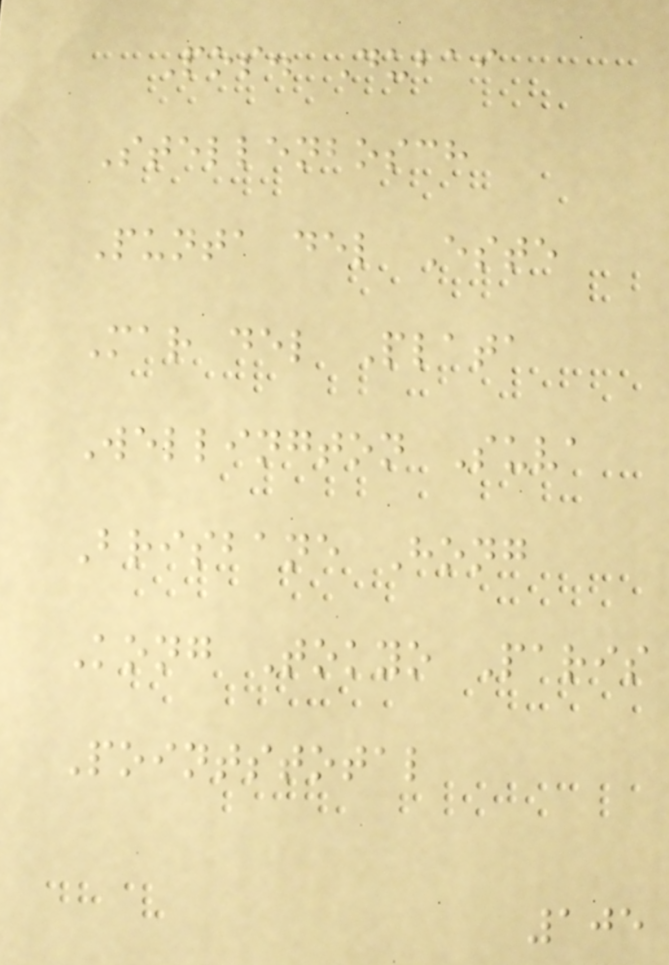Pos. Dubai
Stellenbosch
Punta del Este
Mar del Plata
Wellington Suva
Brisbane Hong
Kong Tokyo Paris
Pointstotal
105
